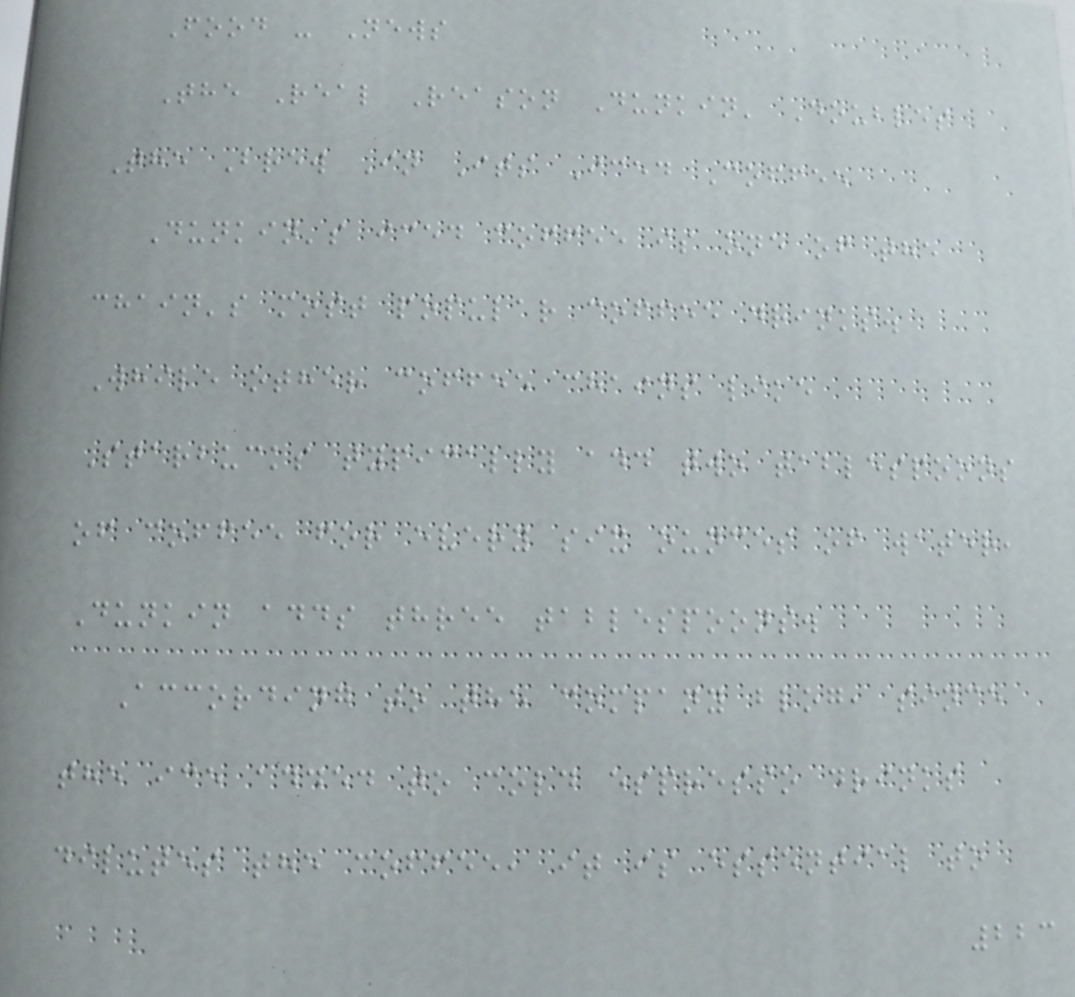Food - News
The Real Reason Dunkin' Doubles
The Brew In Its Iced Coffee
Dunkin's iced coffee is one of the
chain's most popular coffee drinks.
While other coffee chains like
Starbucks typically add two tablespoons
of coffee for every six ounces of water,
Dunkin adds three tablespoons.
According to the company blog, since
the ice added to cold espresso drinks
dilutes the coffee, it is essential to
223
